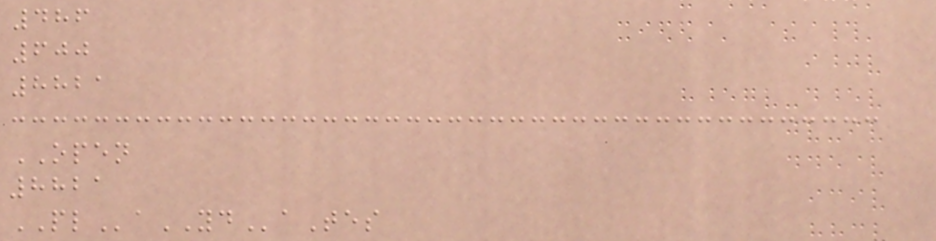486
600
8821
OPEN
8821
PLaYDaTes
